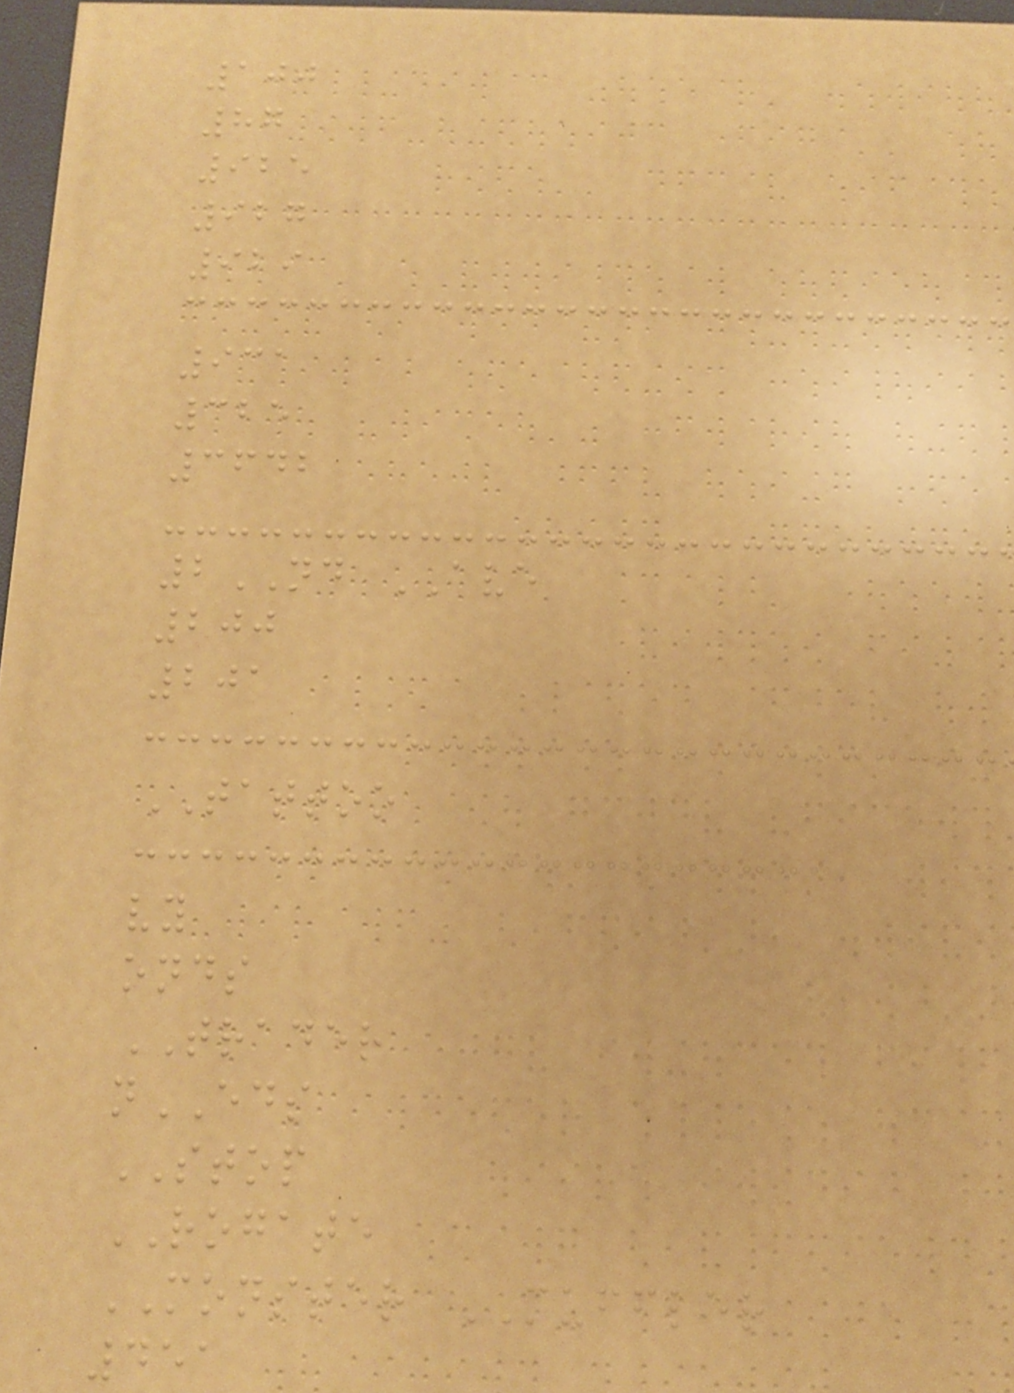100
87
925
927
929
931
325
3642
2ND AVE
200
201
TATTOO
vy
onds
TRADER
nEDS
STOP
ROGATE
MONSTER MUFFLER
451
